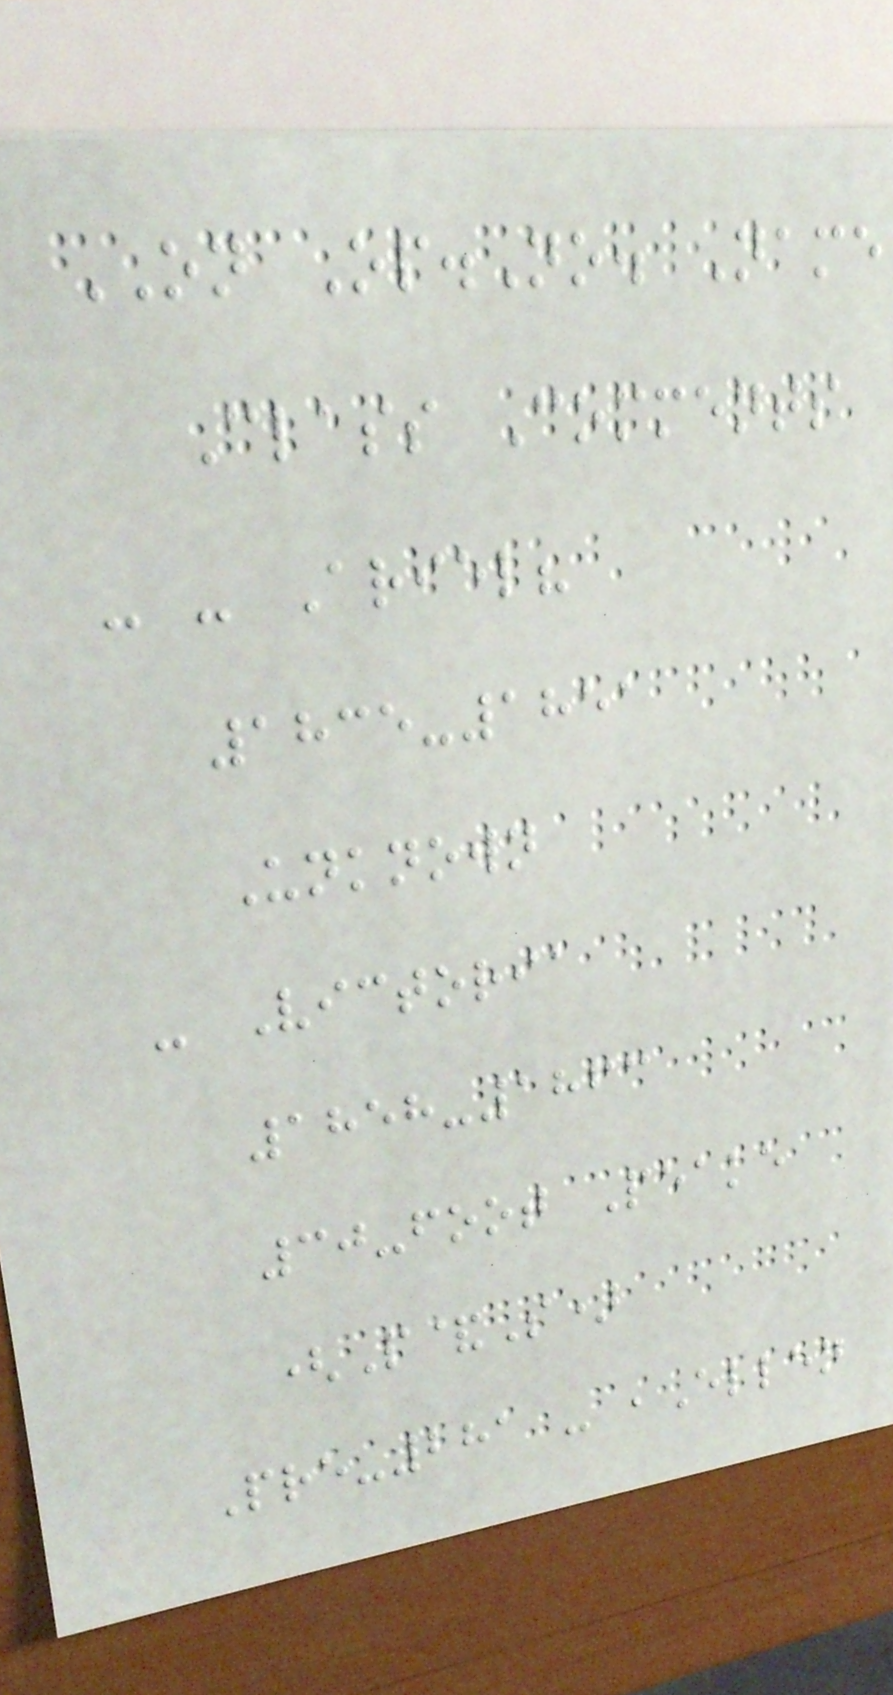ON Op.No. Name
Class Comments
- - Ariel?
1835-1851
Unknown
- Victoria
1858-1863
30-foot Peake
(P&S)
Pre-281 - ,Ellen
